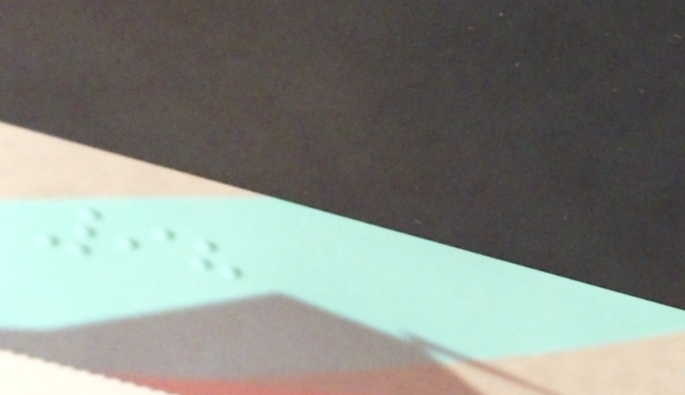98
